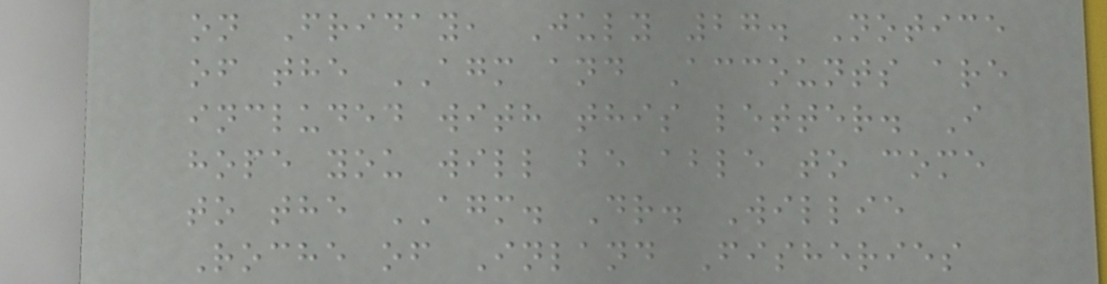on Friday, July 27. Notice
of the AGM and Accounts are
included with this letter. I
hope you will be able to come
to the AGM. Dr. Willie
Roche of Inland Fisheries
